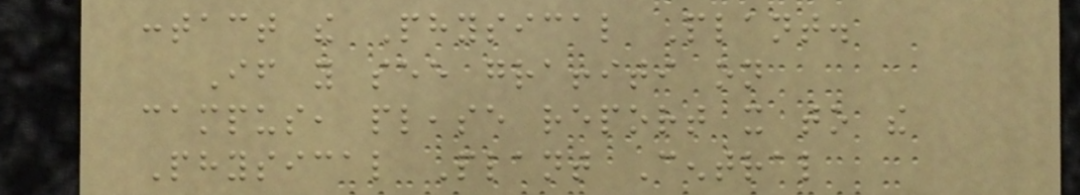contact the Physical Plant.
If you see graffiti on
campus, please report it to the
Physical Plant Central
